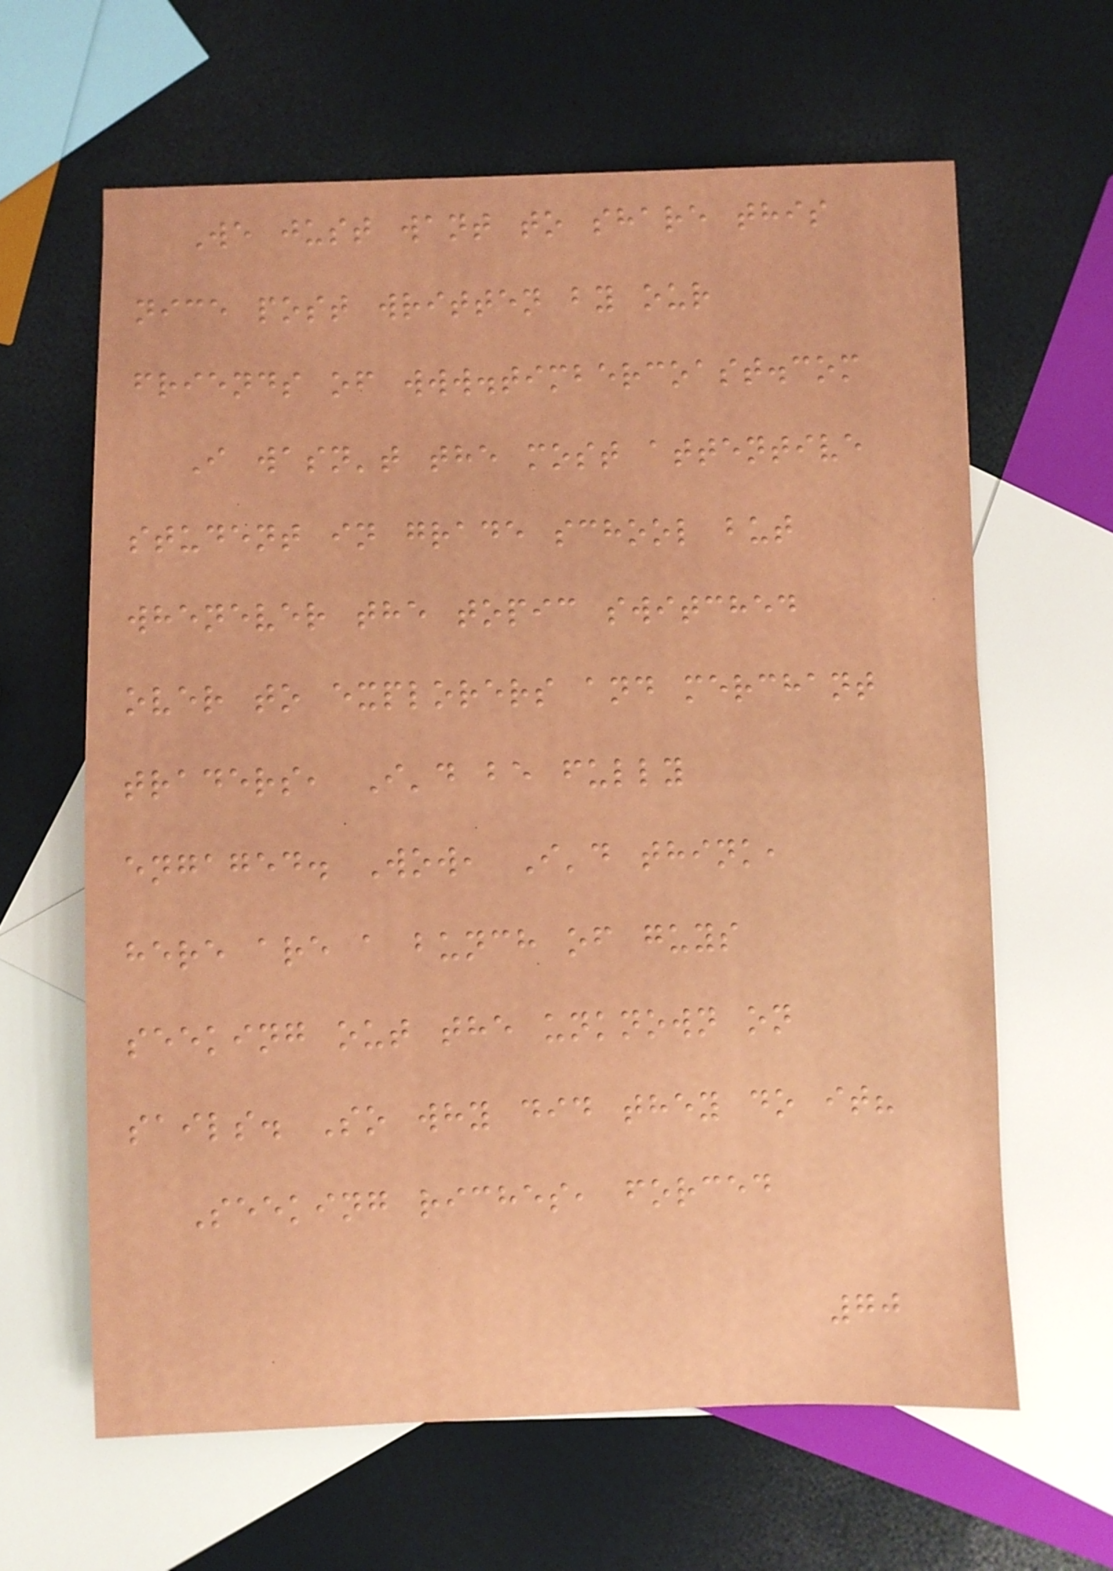We just want to share this
nice post written by our
friends of www.timbercoast.com
I wasn't the most attentive
student in grade school but
whenever the topic switched
over to explorers and merchant
traders, I'd be fully
engaged. Wow, I'd think,
here are a bunch of guys
seeking out the unknown on
sails. So why did they do it?
Seeking riches, forced
70
